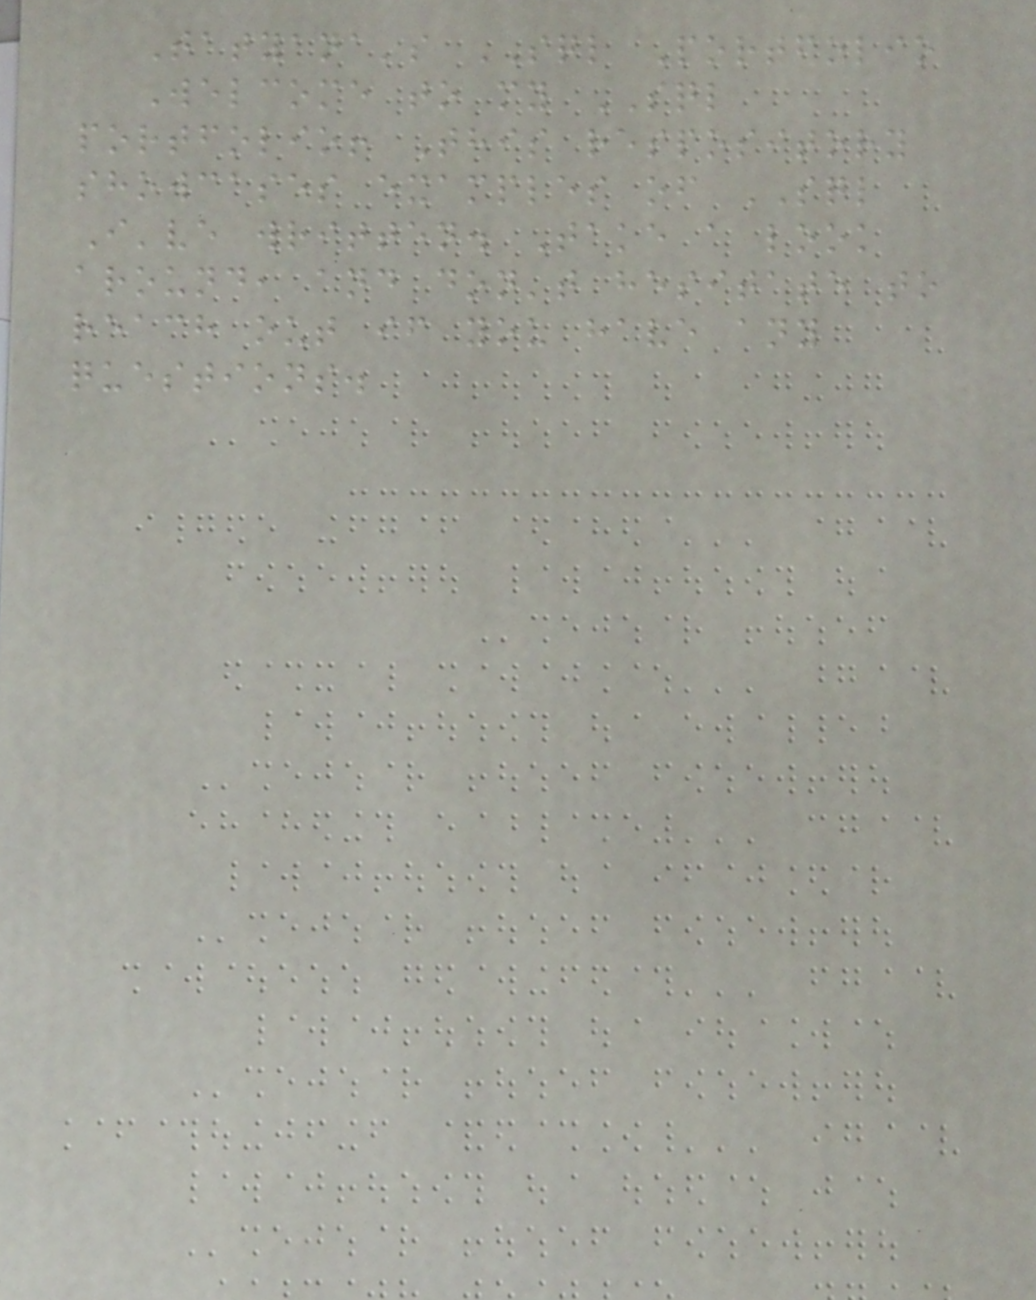Tatyana's SQL Portfolio
Welcome to my SQL
portfolio! This respository
showcases examples of SQL
I've written. Take a look
around, and don't hesitate to
reach out if you have any
questions.
